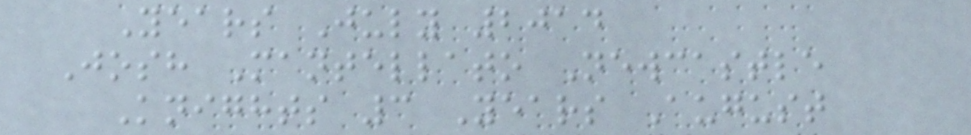Years July 2014
Josh Mantellato Newcastle
Knights 3 Years August
